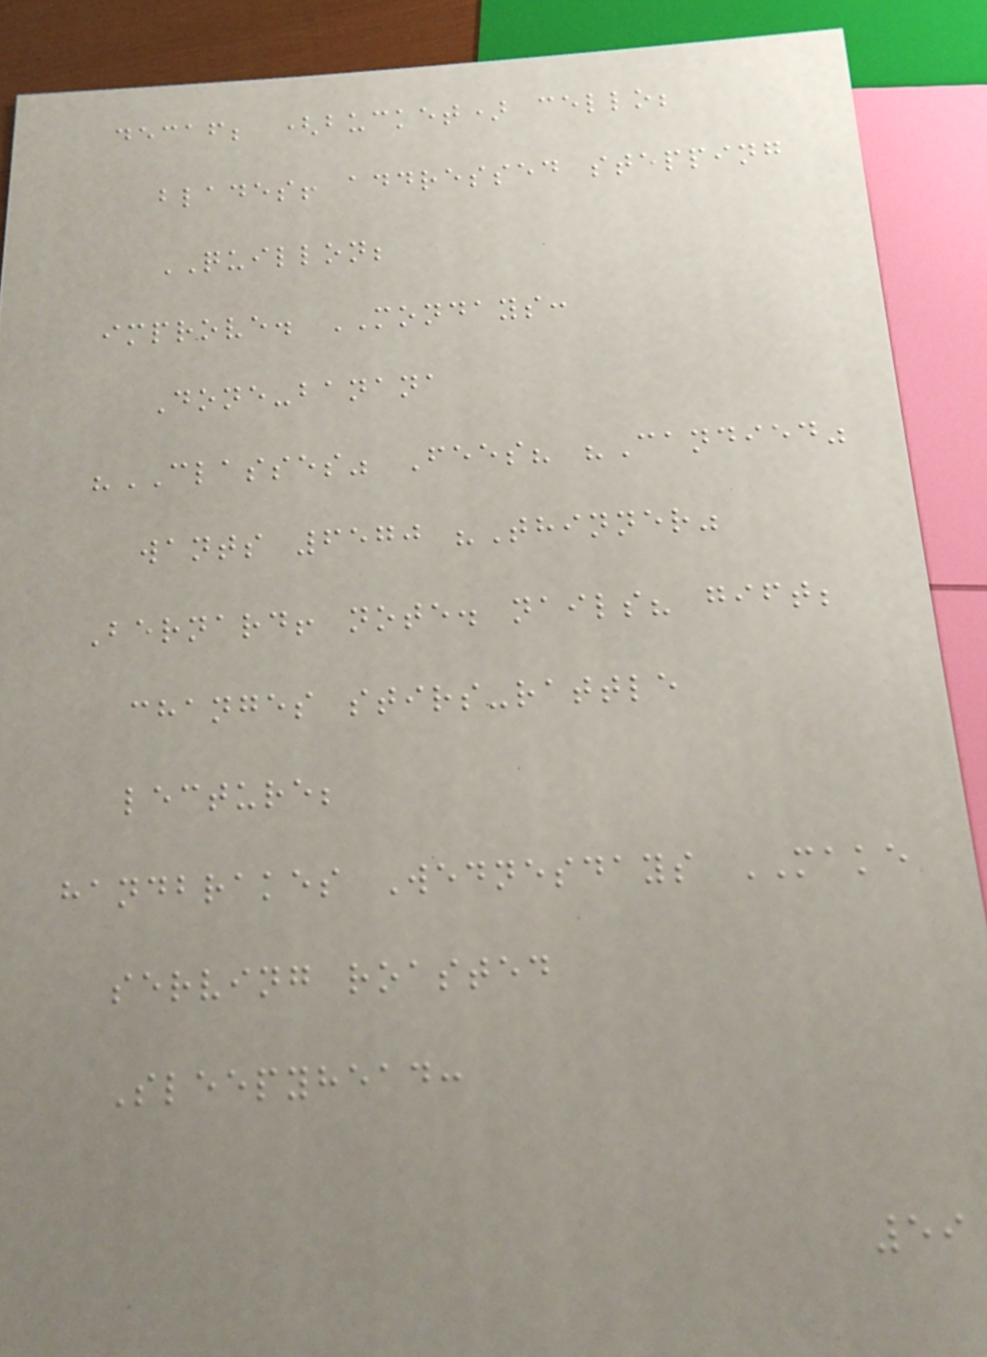decaf; (bucket) cello;
blades! addressed stepping
QUILLON;
improve. MONDAYS:
Done-banana
"CLASSES" Fees? "Candied"
wants 6570 "Thinner"
Bernard! note. nails? gift;
changes stirs-rattle
lecture;
handbrakes Wednesdays MAKE
serving roasted
Sleepyhead:
59
